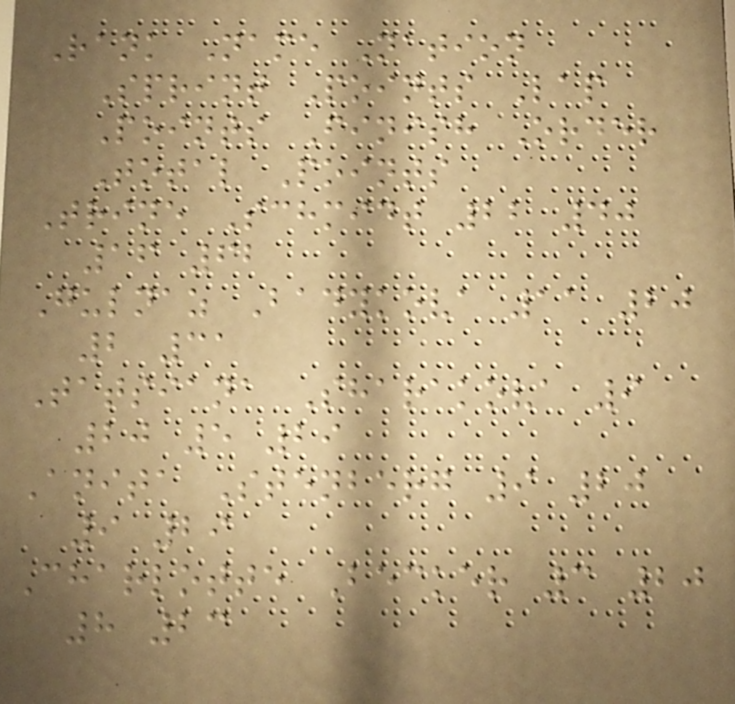Rank Name Nation
Sprint Points Lap
Points Finish Order
Total Points
Trine Schmidt 22 40
16 62
Gulnaz Badykova 11 20
2 31
Tatsiana Sharakova 9
20 5 29
Anita Stenberg 9 20
9 29
Charlotte Becker 3 20
8 23
